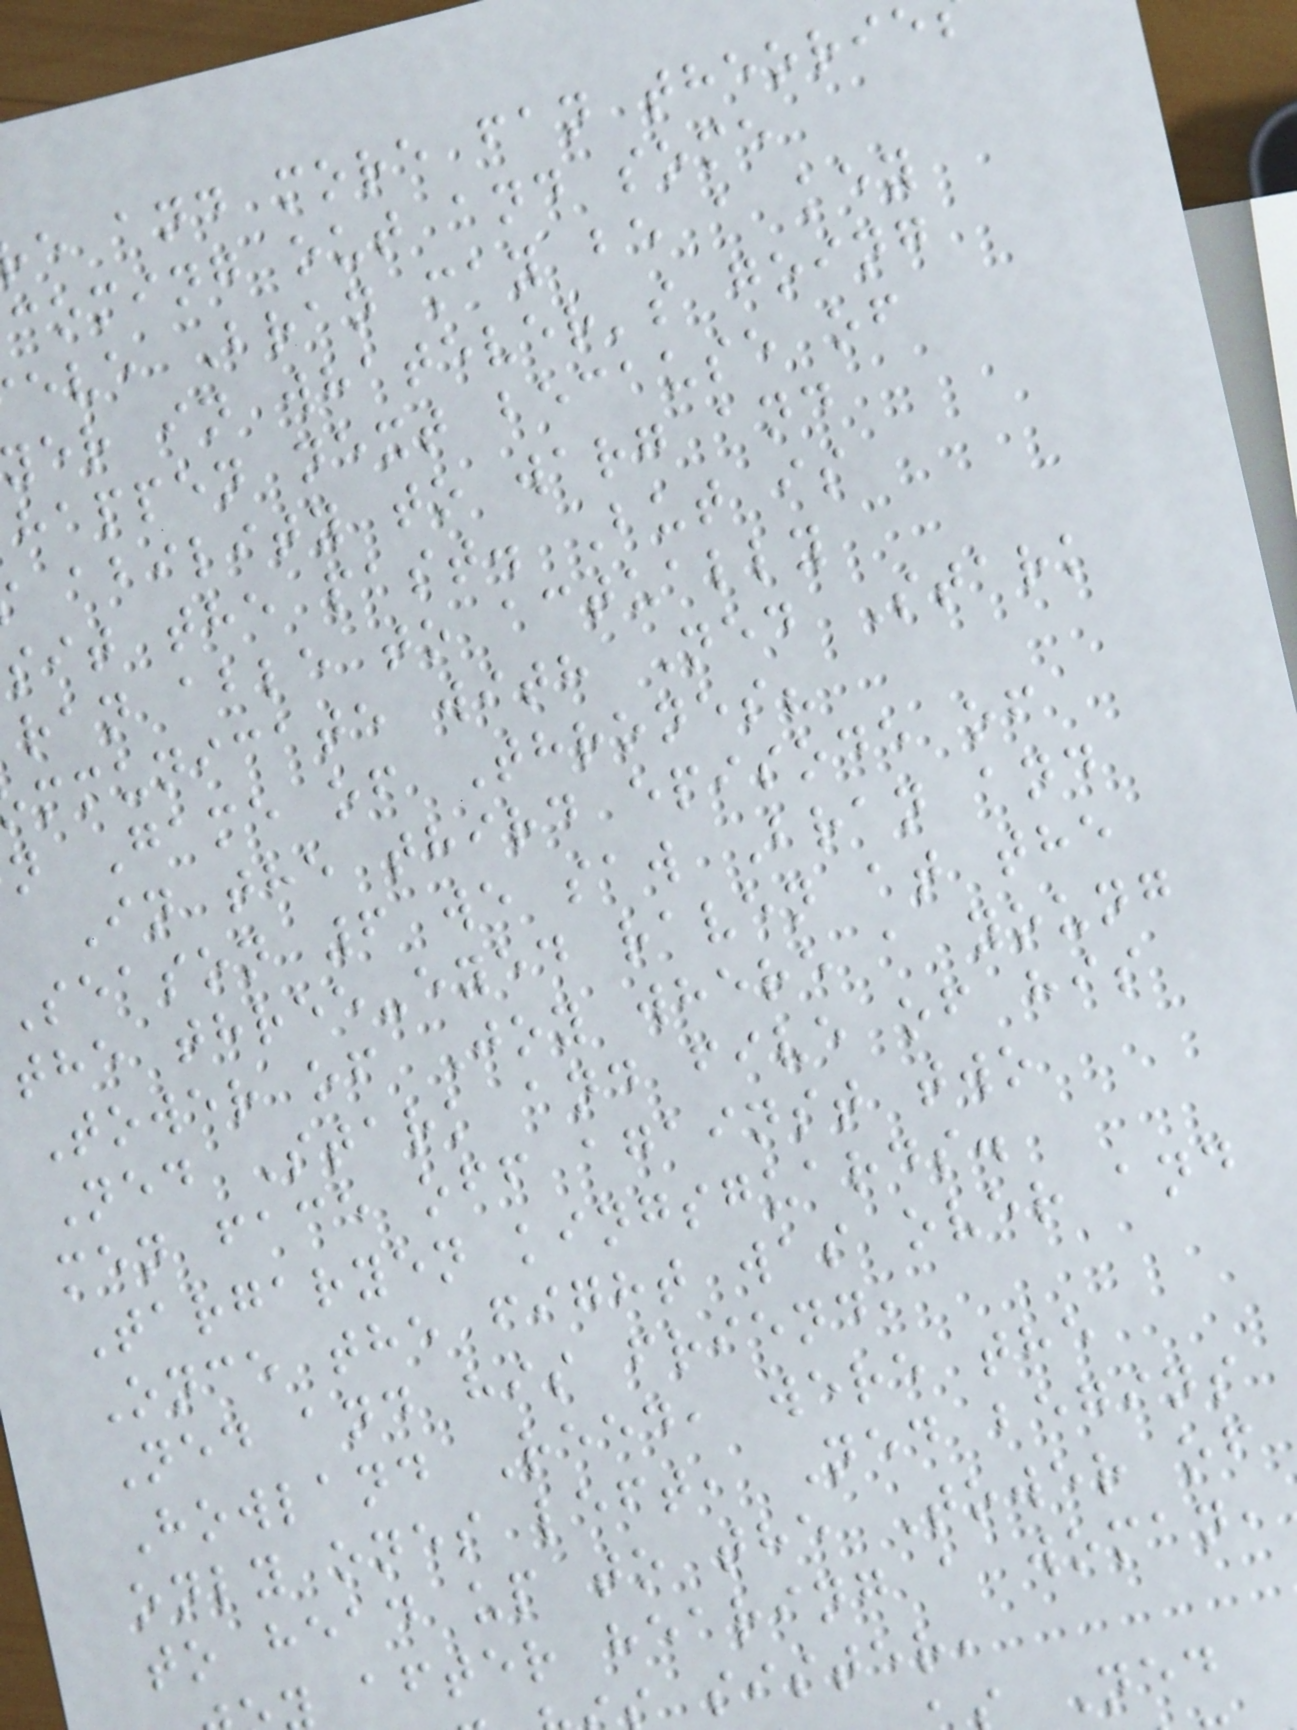e and more fan theorie
coming out and some
eve Bran may be a key
er in whatever's going
happen next because of
ability to warg and
sit the past. But is
ran able to actually
mmunicate with Ned Stark
n Game of Thrones?
In the third episode of
season 6 we saw Bran and
the three-eyed raven at the
Tower of Joy where a young
Ned Stark and five of his
men face off against two
Targaryen kingsguards.
Once the fight was over and
Ned and his friend,
Howland Reed, were the
only ones left, Ned begins
to head up to the Tower of
after hearing a woman,
sister,
